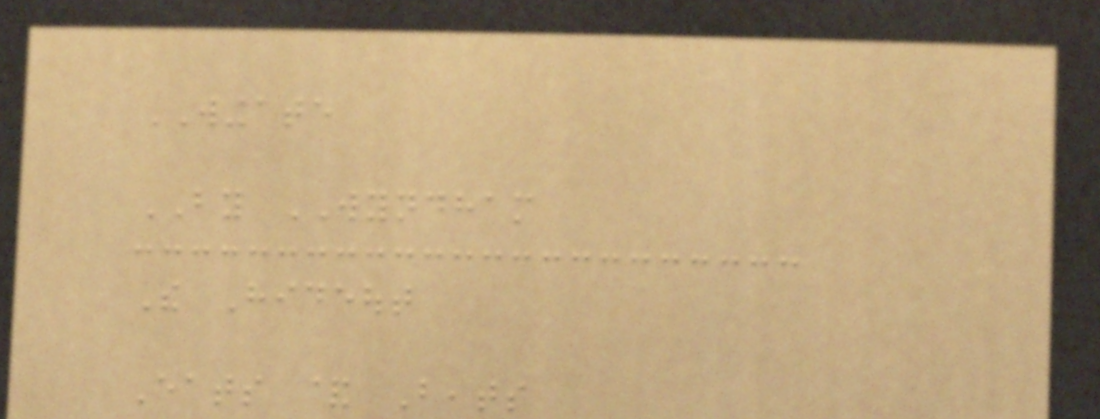WINGATE
BY WYNDHAM
The Hideout
Eats & Beats
